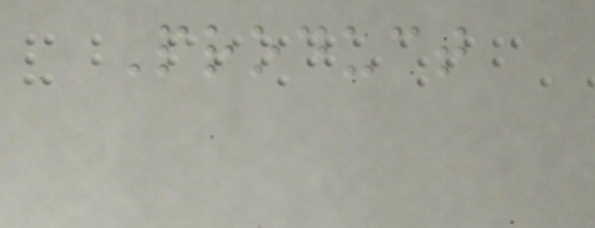Product
